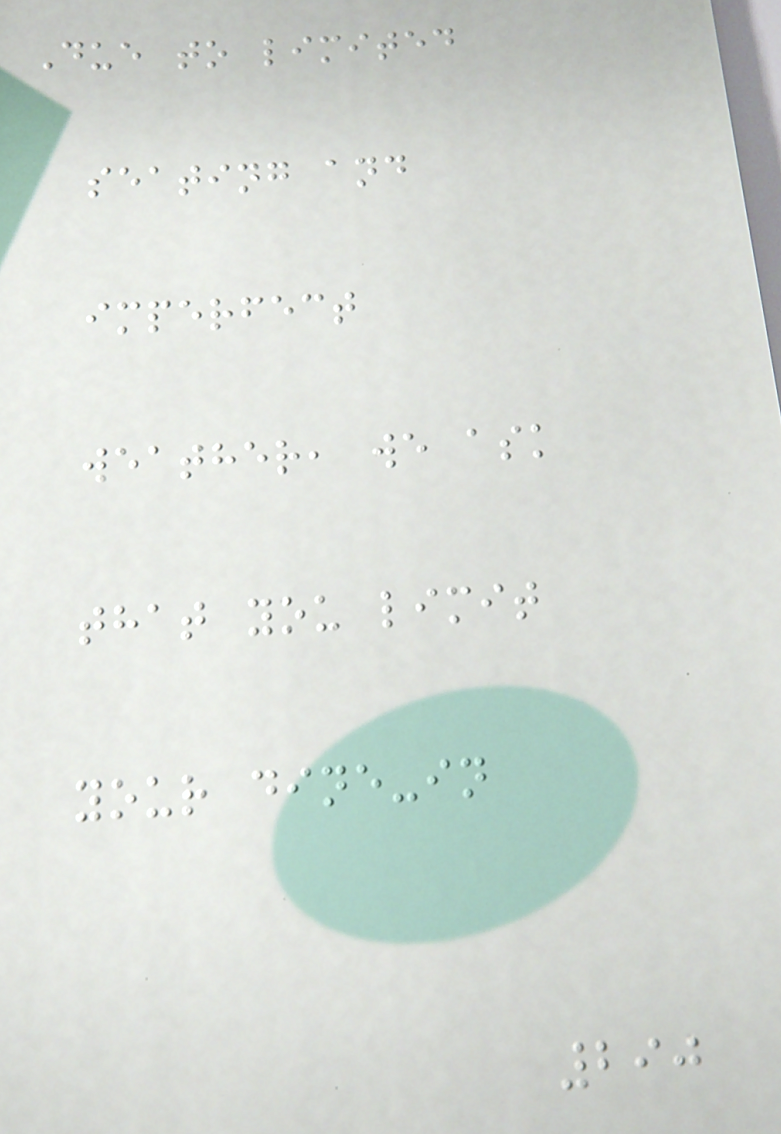Due to limited
seating and
imperfect
weather, we ask
that you limit
your dine-in
290
